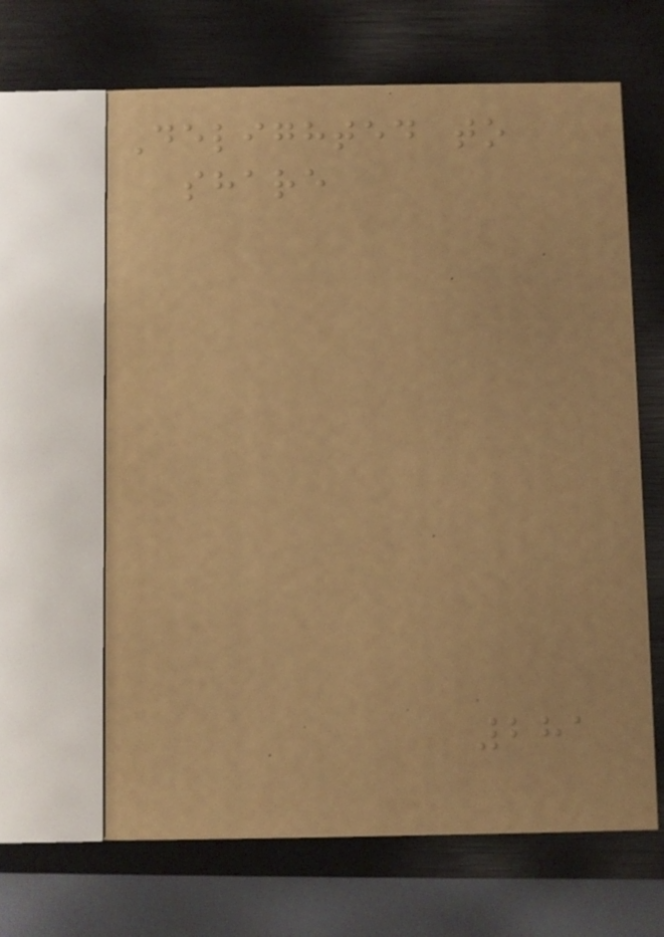Delighted to
share
281
